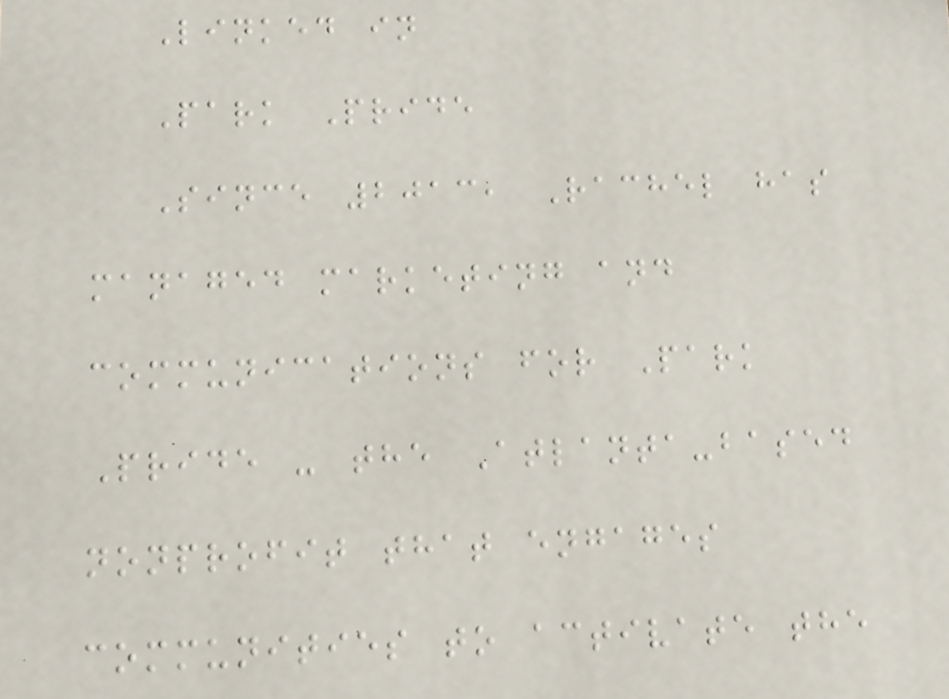Linked in
Park Pride
Since 2013, Rachel has
managed marketing and
communications for Park
Pride - the Atlanta-based
nonprofit that engages
communities to activate the
